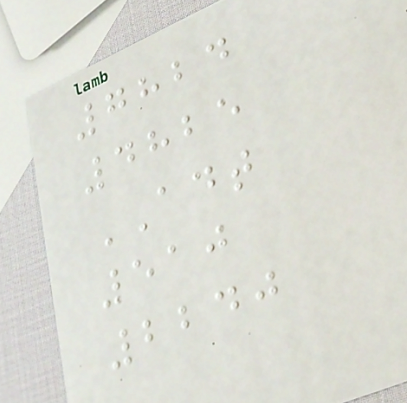7824
4825
ADT
510
2240
